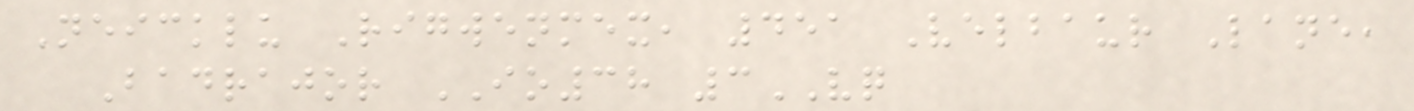Neicklu Rigwenmex, 451 Velbaur Lane,
Badrajor IO38 3VQ
